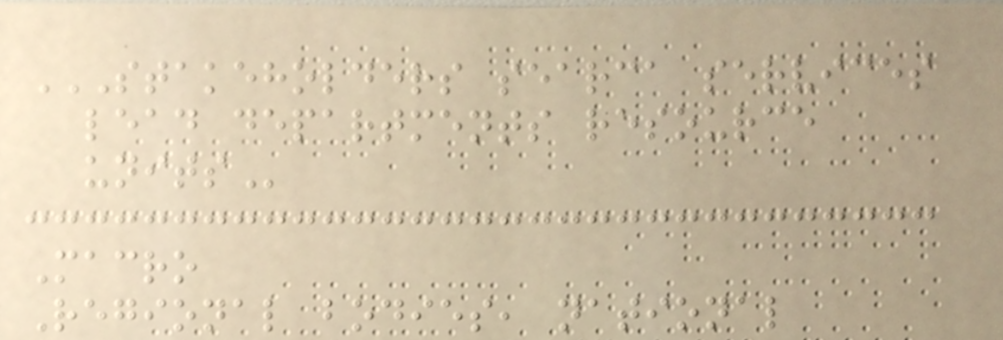STAKEHOLDERS SEARCA SERVICES
LEAD DEPARTMENTS RESOURCE
UNITS
Macro
Regional bodies, national
